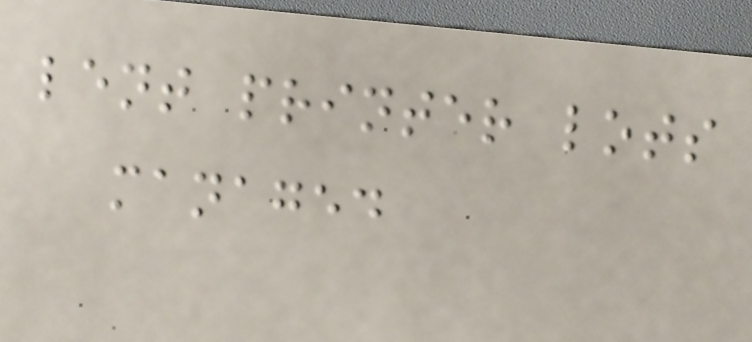lent printer lots
managed
